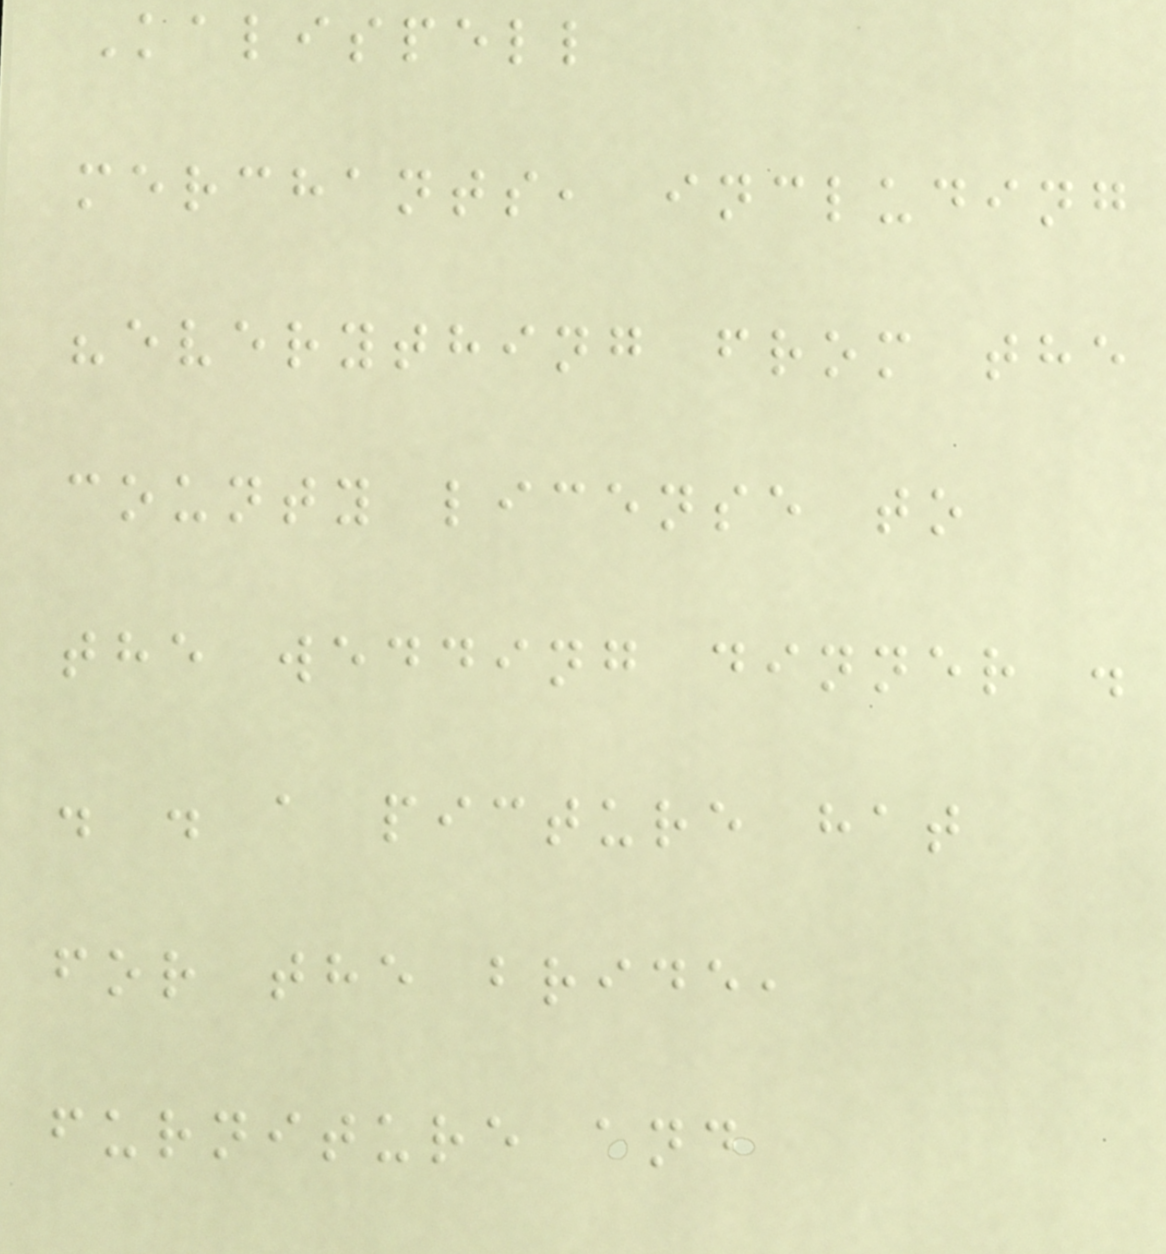Kalispell
merchants, including
"everything from the
county license to
the wedding dinner .
. . a picture hat
for the bride,
furniture and
